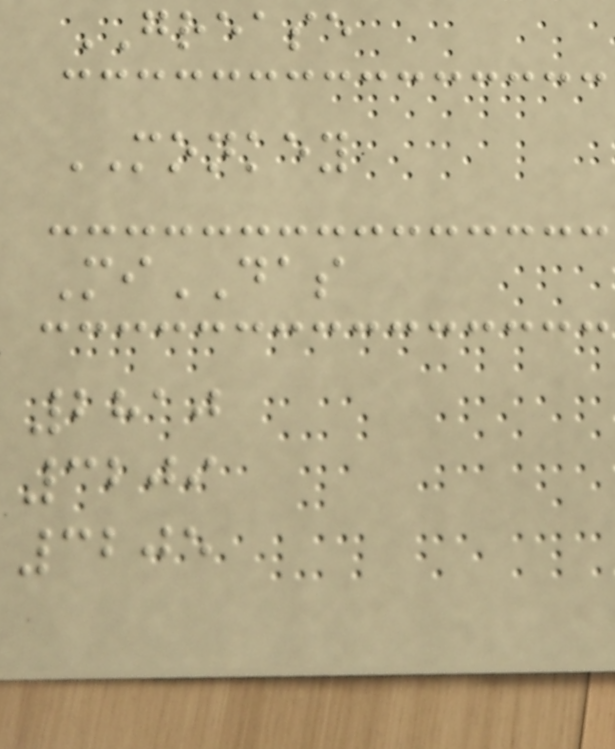GREASE
MONKEY
MiDAS
2810
3209
3205
